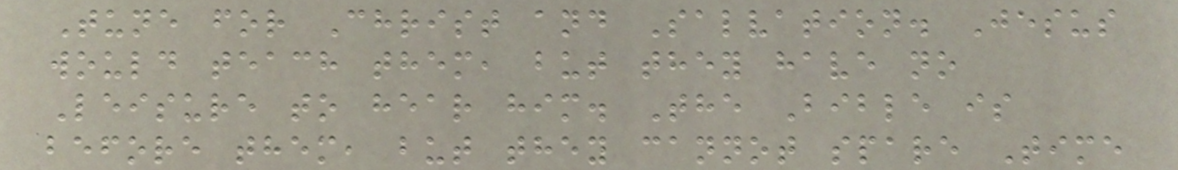Tune for Christ and Salvation. Jesus
would teach them, but they have no
Leisure to hear him. The Bible is
before them, but they cannot spare Time
